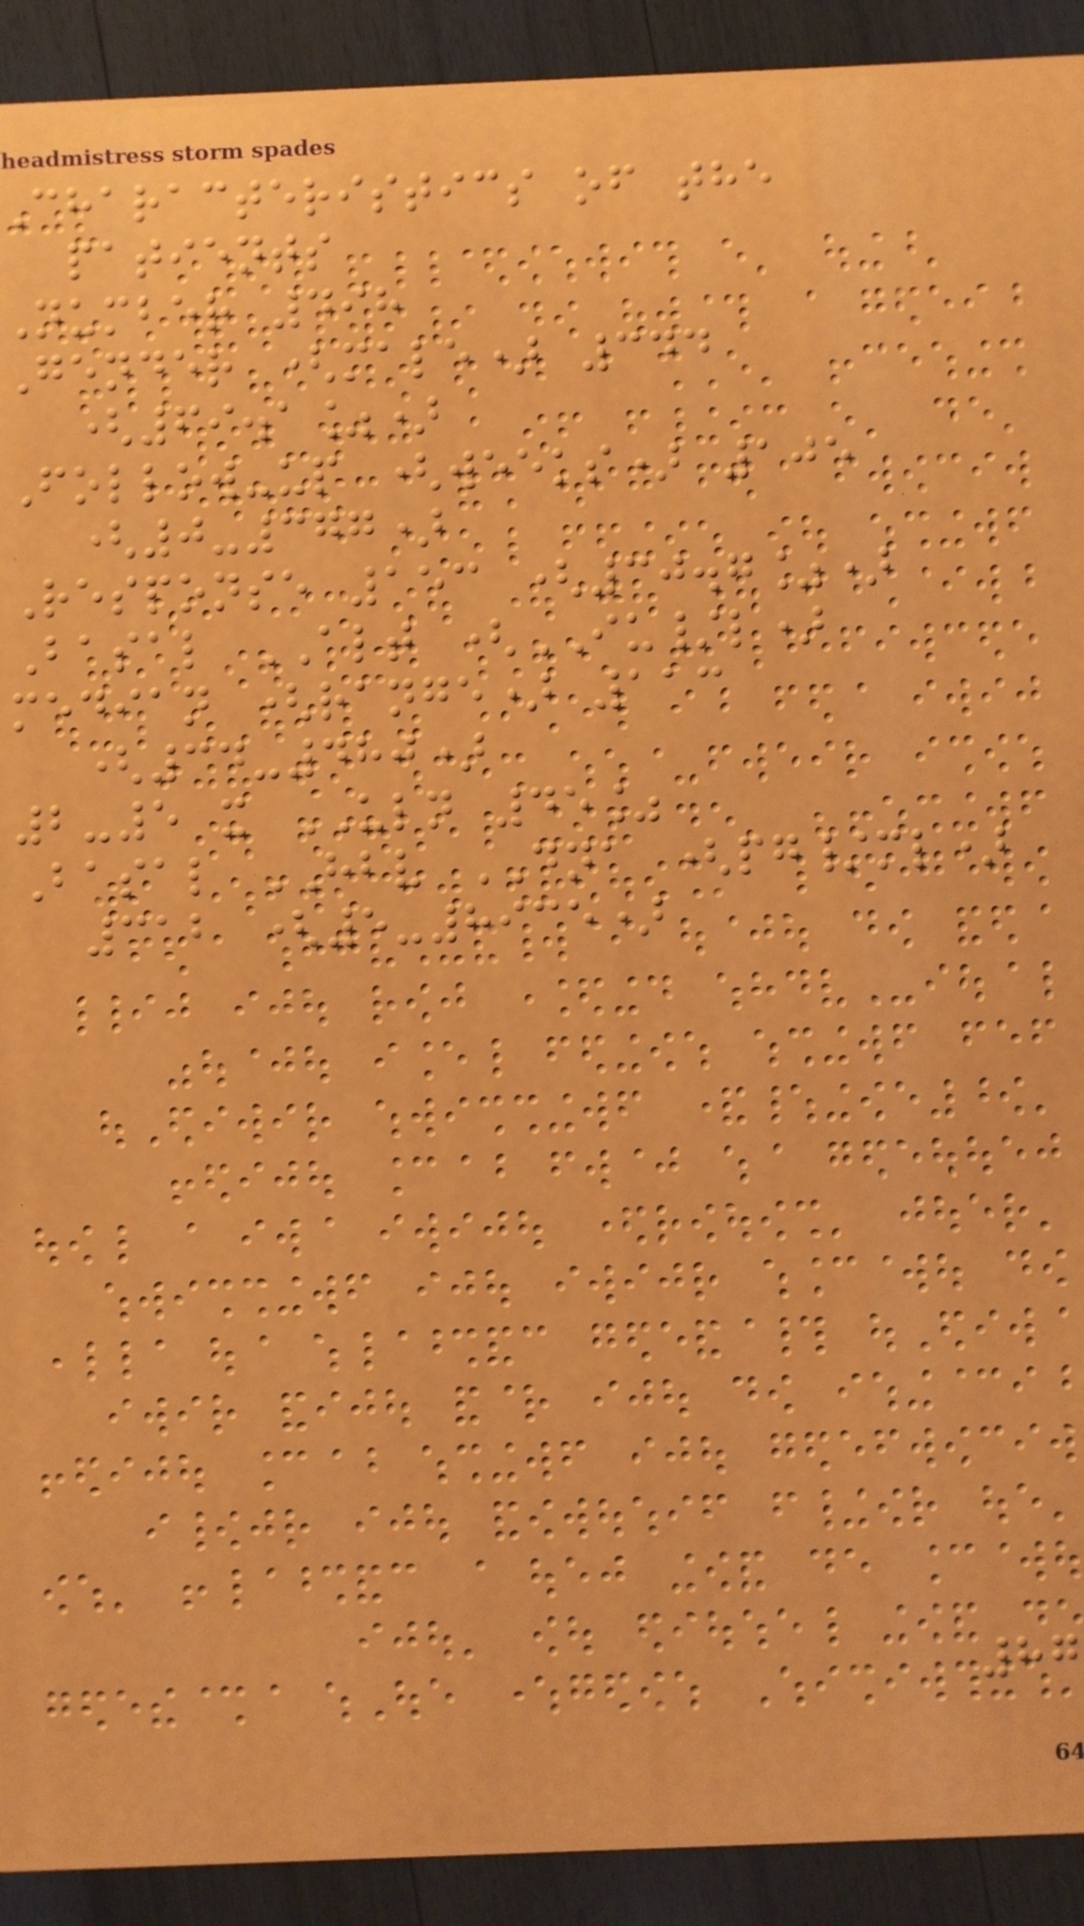characteristics of the
patients
Number 498
Gender (male) 344
(69.1%)
Follow-up (weeks) 105
(0-377)
Response 153 (30.7%)
Basal ALT (IU/l)
median (range) 113
(34-480)
2-5 x ULN 45%
Basal HBV DNA (pg/ml)
312 (5-8935)
87
